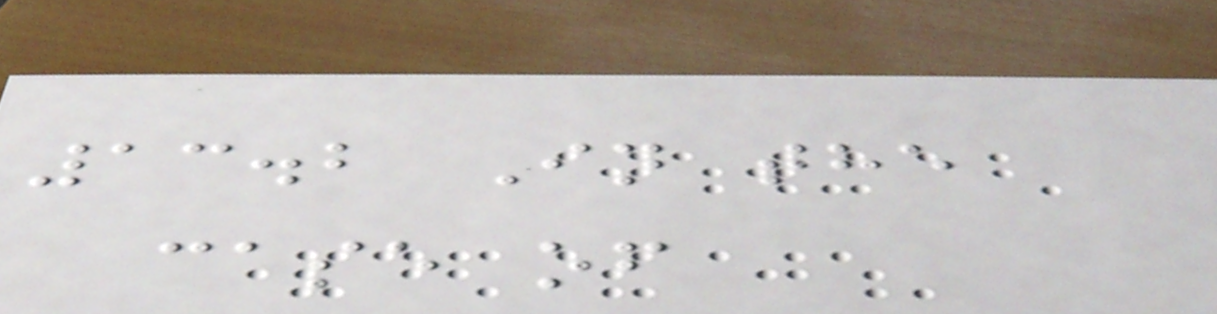13.2 In the
case of
